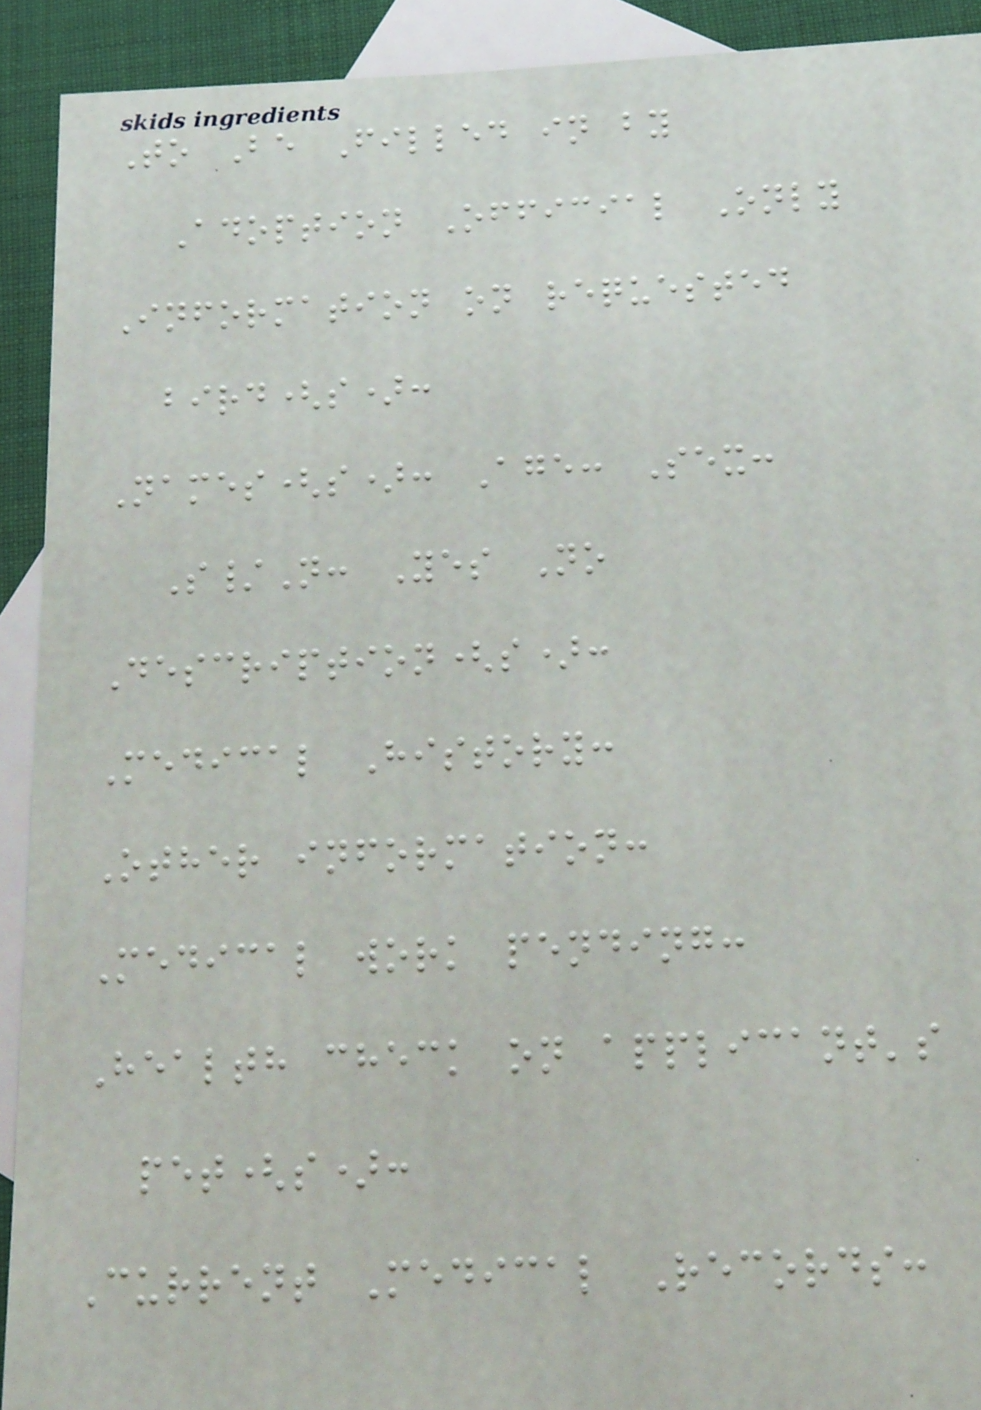To Be Filled in by
Adoption Official Only
Information on requested
bird(s):
Names(s): Age: Sex:
S/N: Yes No
Description(s):
Medical History:
Other information:
Medical work pending:
Health check on applicant's
pet(s):
Current Medical Records:
